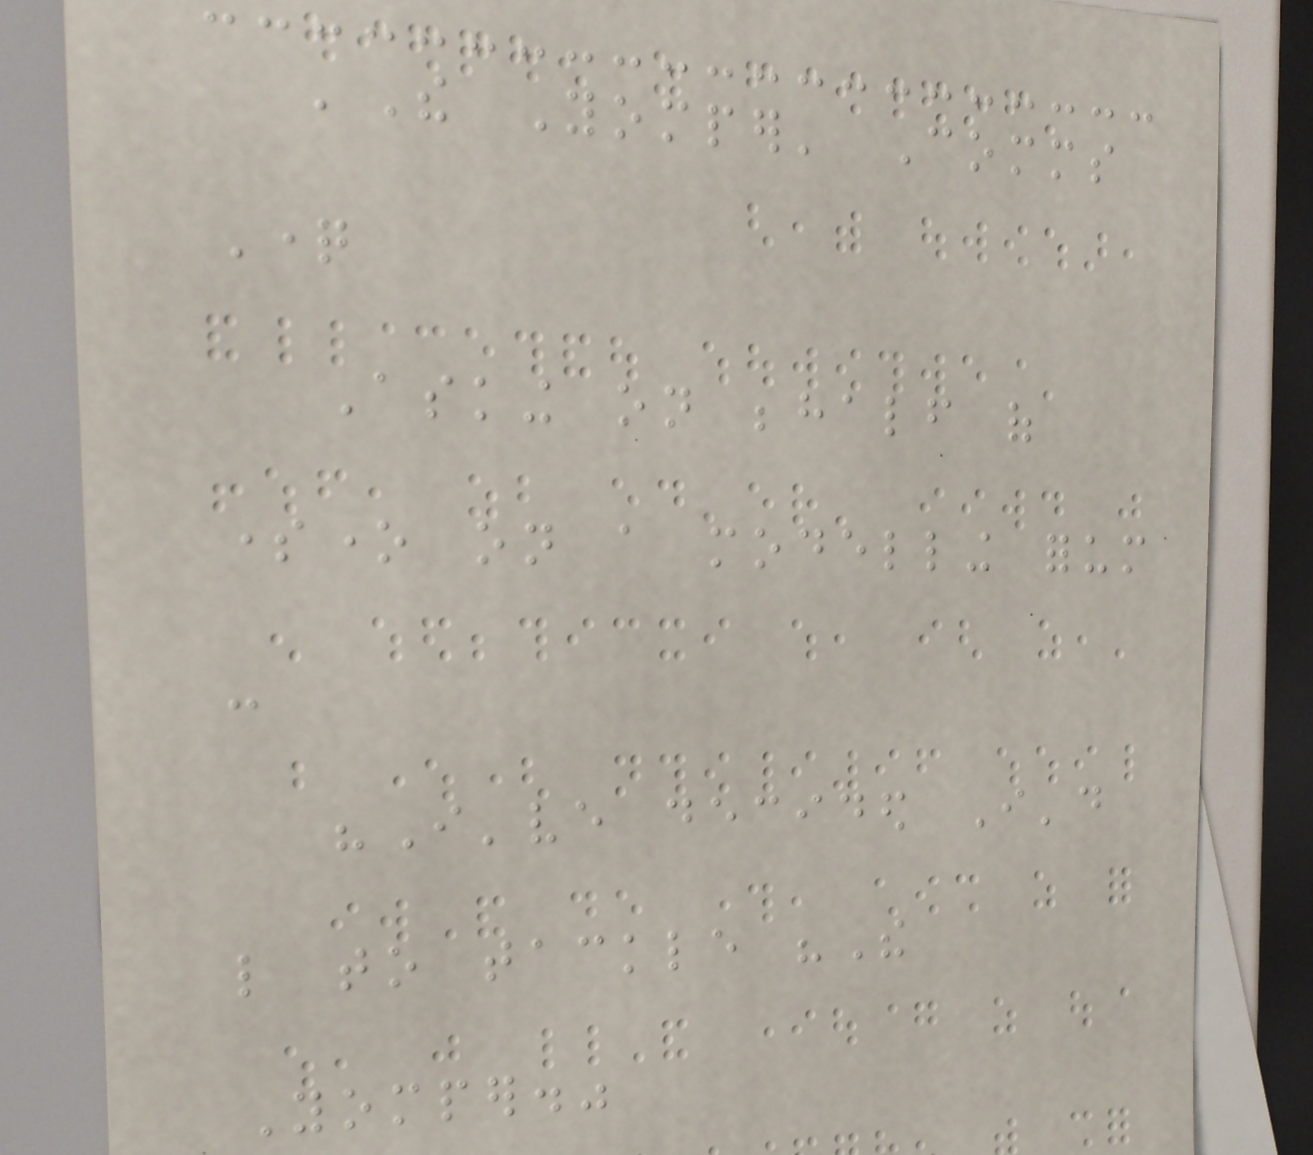'The Yomper' Comms
Question
Asking on behalf of
someone on a modelling forum
-
"I've decided I'd
like to tackle "The
Yomper."
